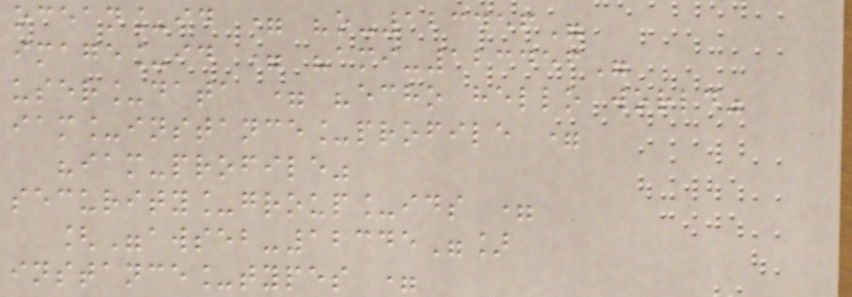ocean_id = "o-123456"
image_id = "ami-123456"
user_data = "echo hello world"
iam_instance_profile =
"iam-profile"
security_group_ids =
["awseb-12345"]
instance_types =
